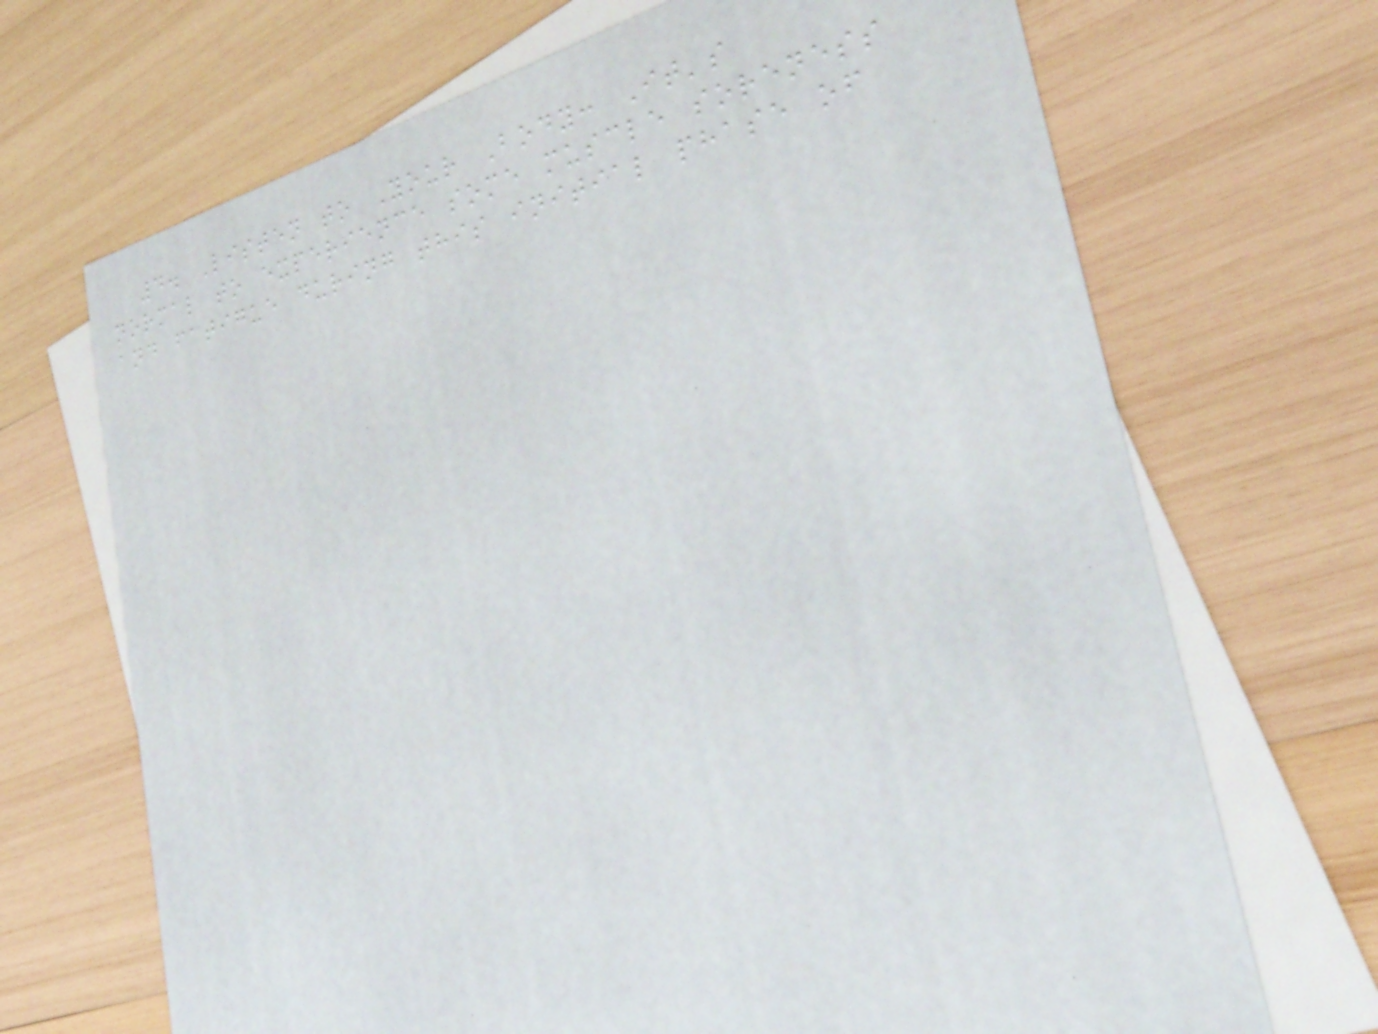4. Listen to Your Body: It's
normal to experience some muscle soreness
and fatigue during this initial phase of
